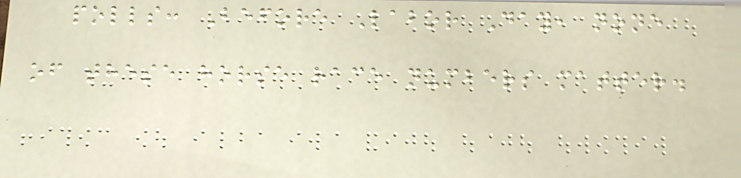polls: Before Labor Day, none
of these horse race numbers matter.
